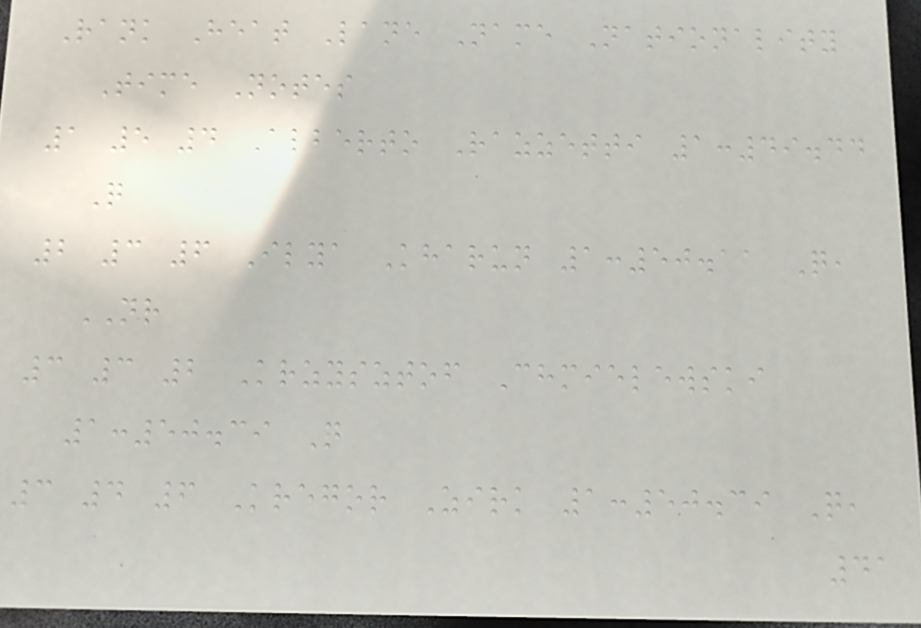Rank Heat Lane Name Nationality
Time Notes
1 5 4 Alberto Razzetti 1:49.44
Q
2 3 6 Ilya Kharun 1:50.11 Q,
NR
3 3 2 Krzysztof Chmielewski
1:50.39 Q
3 4 6 Kregor Zirk 1:50.39 Q,
41
